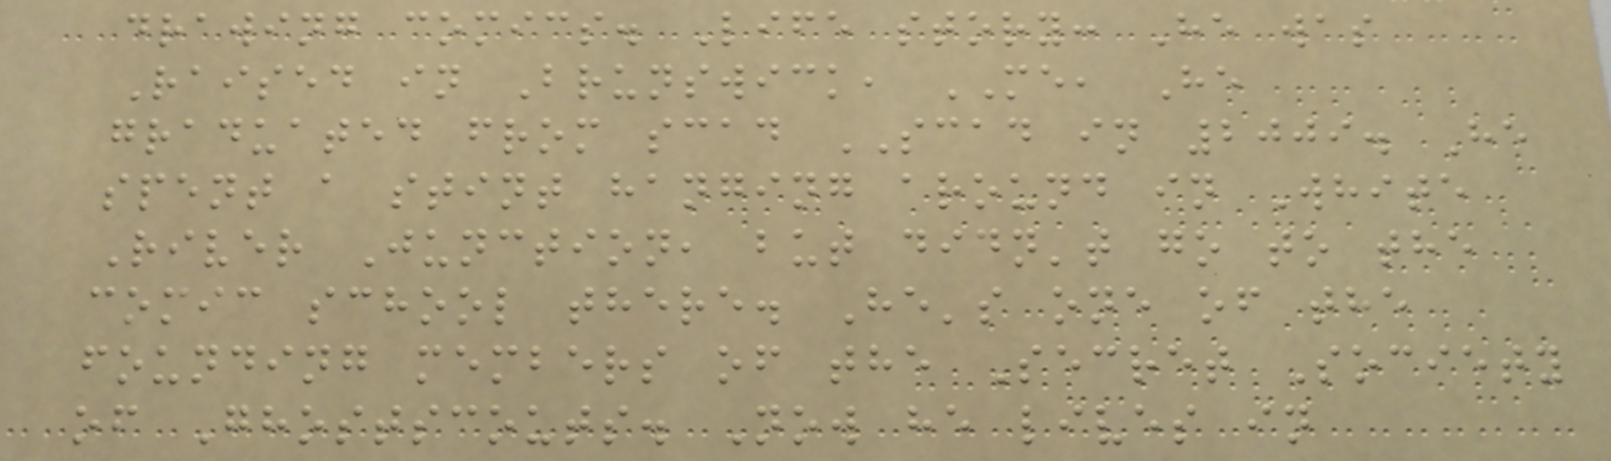drawing comics. Life story: He was
Raised in Brunswick, ME, He
graduated from scad SCAD in 2009. He
spent a stint hanging around in White
River Junction, but didn't go to the
comic school there. He's one of the
founding members of the Secret Society
of Ghostscouts. Now he lives in
